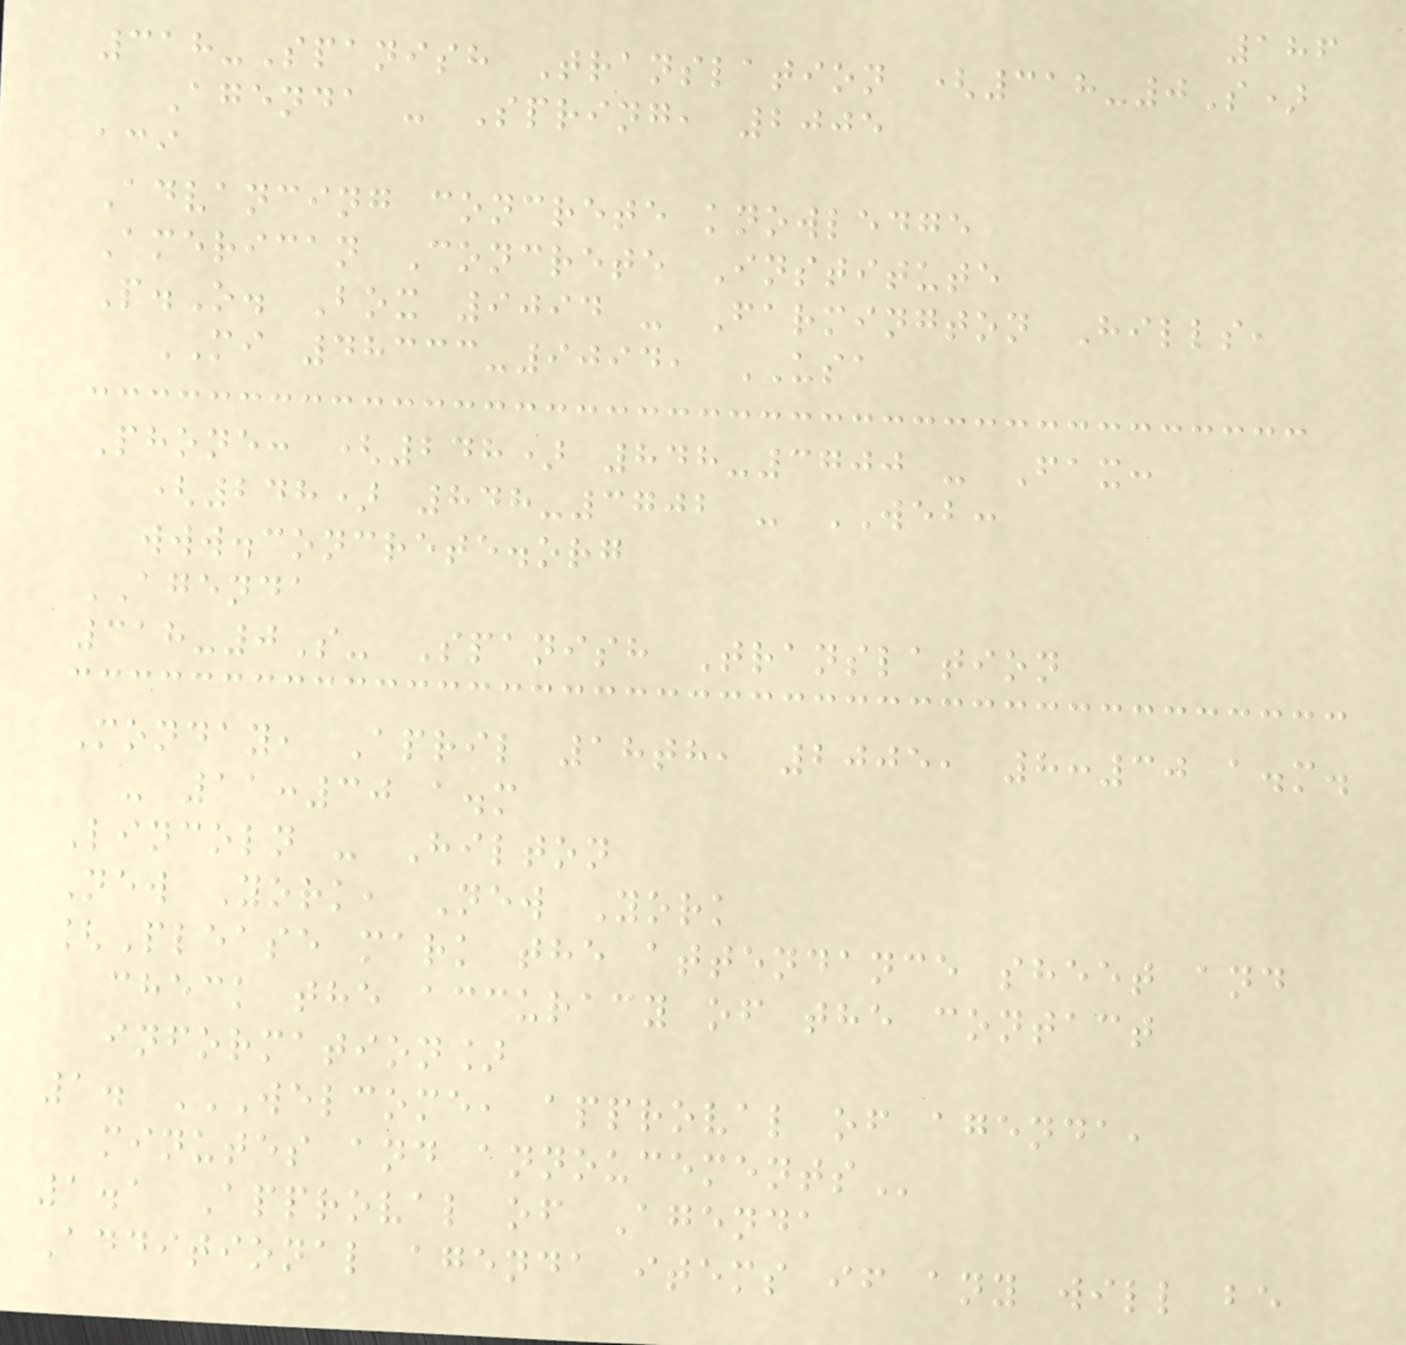186
318-Spanish Translation (318-0S)
Agenda - Spring, 2005
aci
Advancing concrete knowledge
American Concrete Institute
P.O. Box 9094 - Farmington Hills,
MI 48333-9094, USA
Phone: (248) 848-3700 - Fax:
(248) 848-3702 - WEB:
www.concrete.org
AGENDA
318-0S- Spanish Translation
Monday, April 18th, 2005, 8:30 a.m.
- 11:30 a.m
Lincoln - Hilton
New York, New York
[Please mark the attendance sheet and
check the accuracy of the contact
information]
1. WELCOME, APPROVAL OF AGENDA,
MINUTES AND ANNOUCEMENTS
1.1 Approval of Agenda
Additional agenda items if any will be
